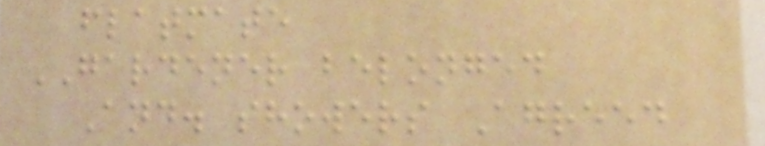flatmate
GARDENER belonged
And. showers Agreed
